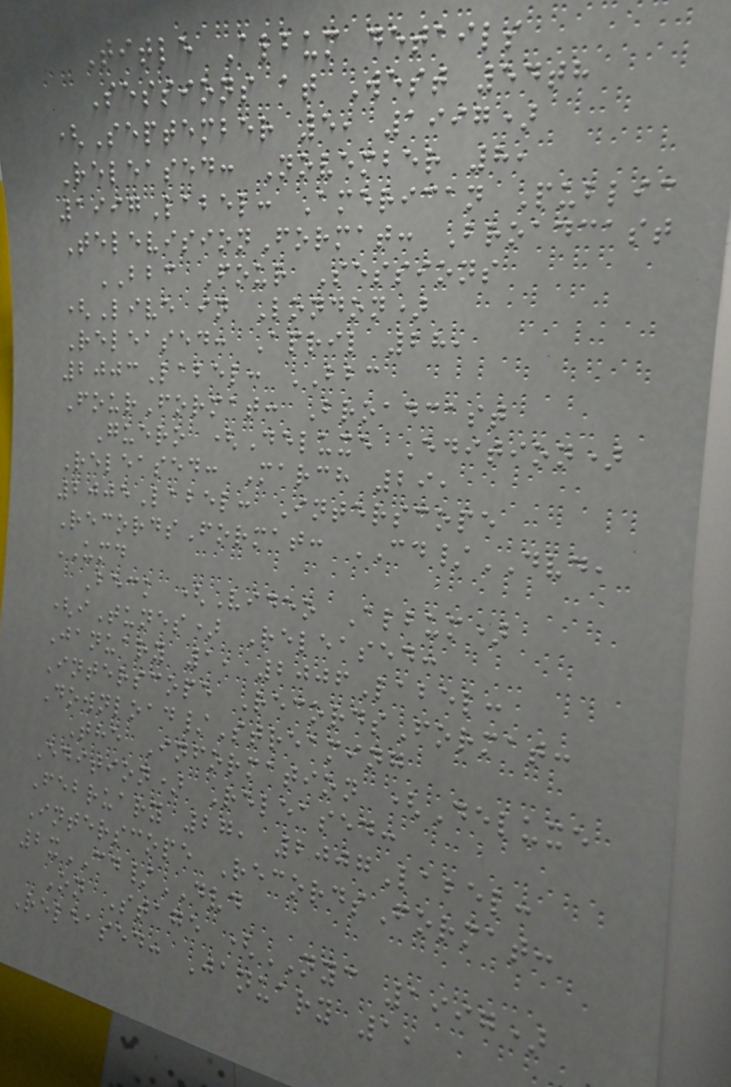Title Album details
Sessions at West 54th
(September 5, 1997)
Released: November 8,
1997Label: American Public
TelevisionFormat: Broadcast
BBC Four Sessions
(Live in London)
Released: April 28,
2003Label: BBC
FourFormat: Broadcast
Guero (Deluxe Edition)
Released: March 29,
2005Label: Interscope
RecordsFormat: CD/DVD,
UMD
Beck (Video Album)
(iTunes) Released:
January 1, 2006Label:
Interscope RecordsFormat:
Download/Streaming
The Information (Deluxe
Edition) Released:
February 27, 2007Label:
Interscope RecordsFormat:
2xCD/DVD
On Stage (NYC 1997)
Released: January 1,
